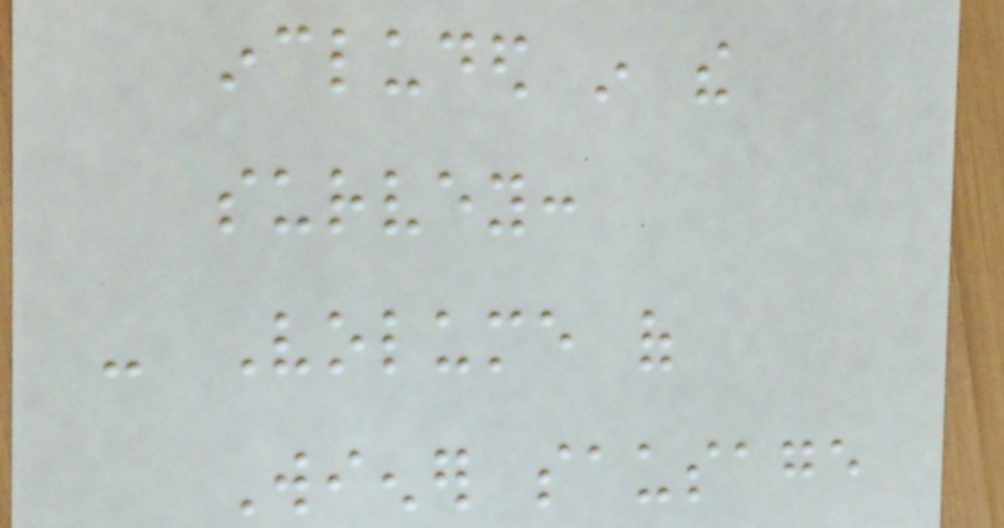included in the
survey:
- Volume of
Wiener sausage
